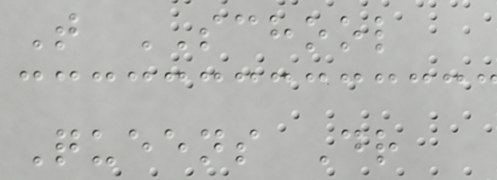T SCHOOL
Queens Dr
